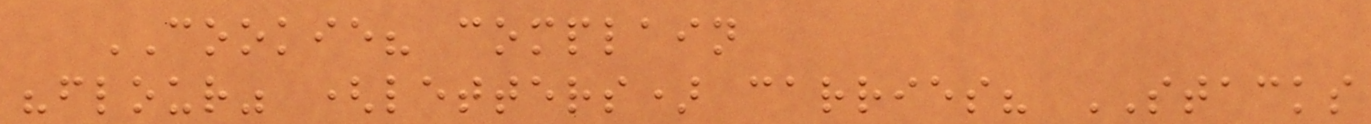COOKIE? complain
"flour" (letters) carries? STACKS
